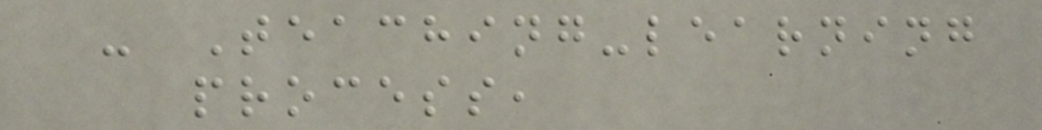- Teaching-learning
process,
